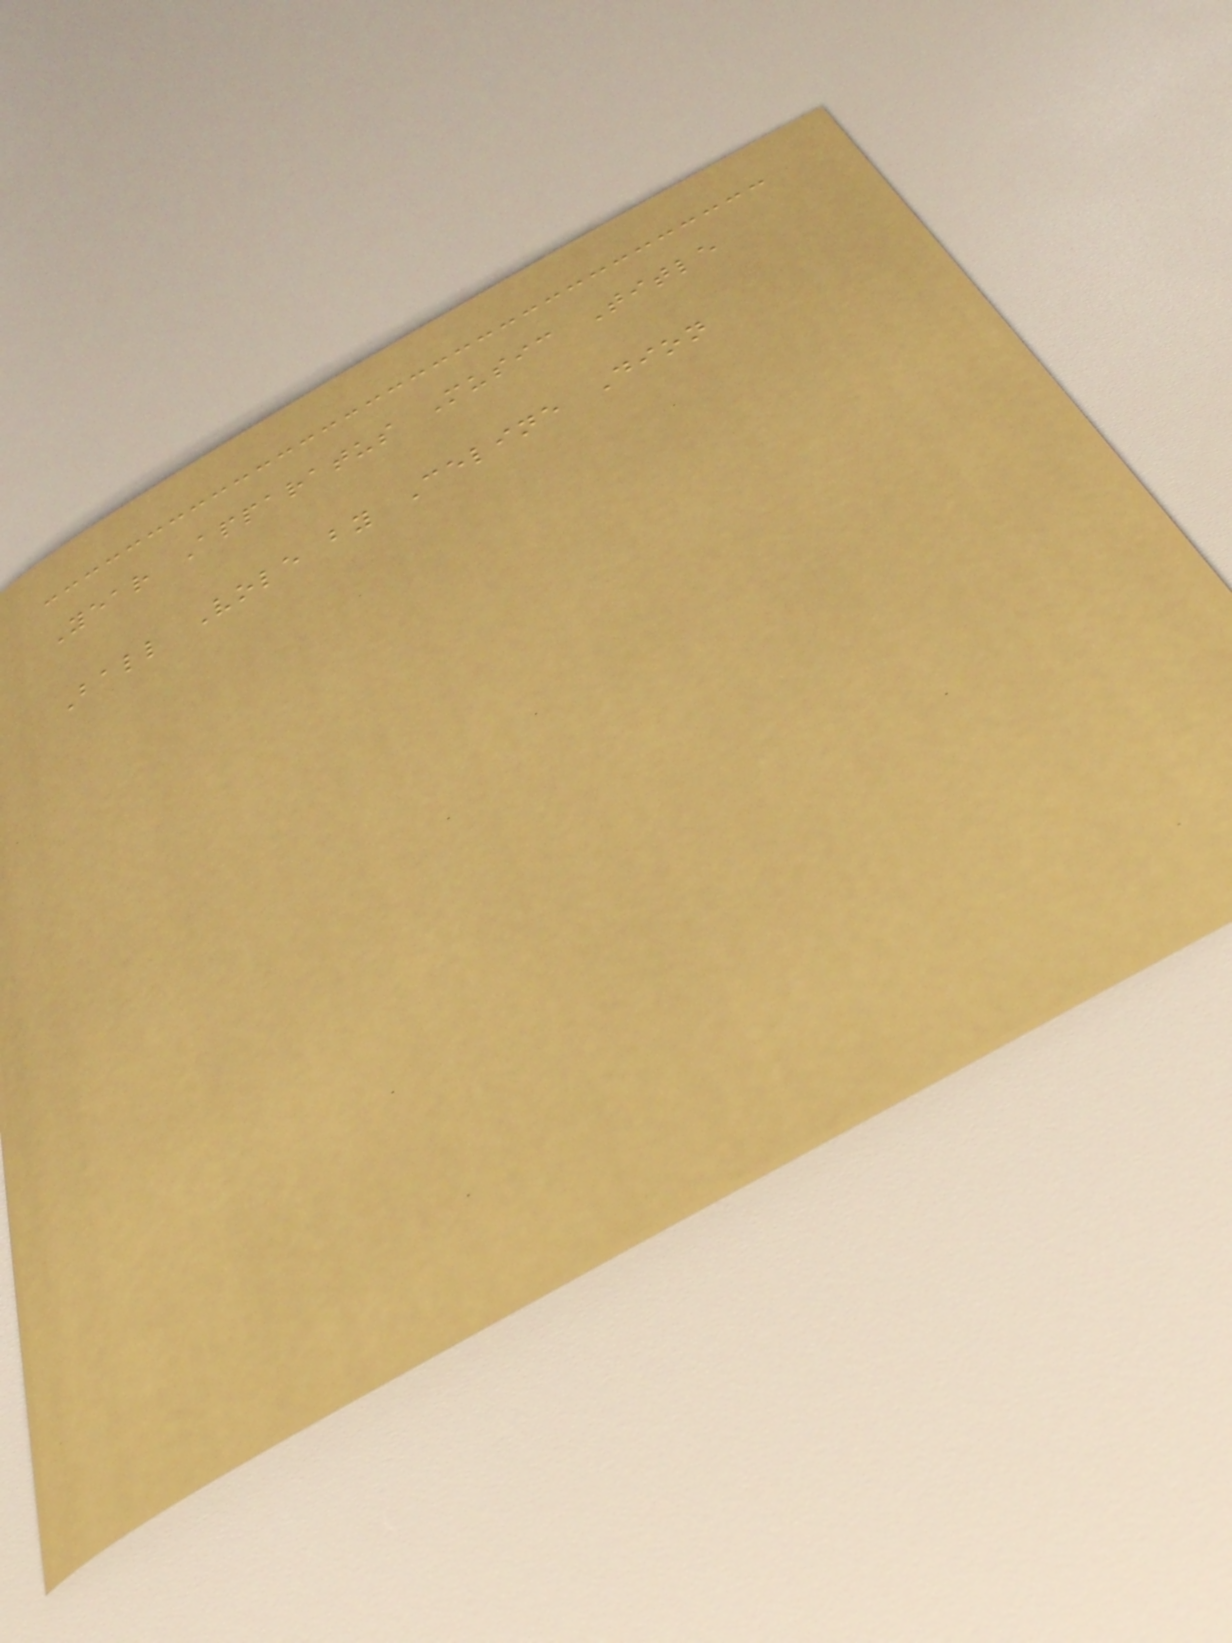Year Apparatus Music Title
Ball Vole by Celine Dion
